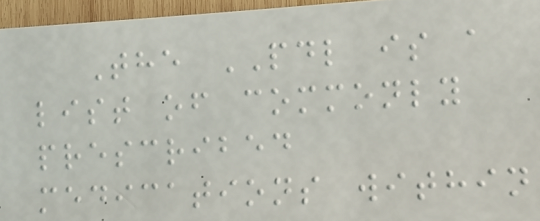The PDL is a
list of commonly
prescribed
medications within
